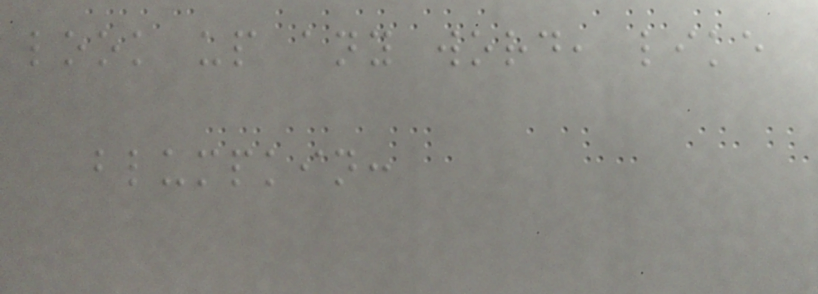look up any word, like
blumpkin:
